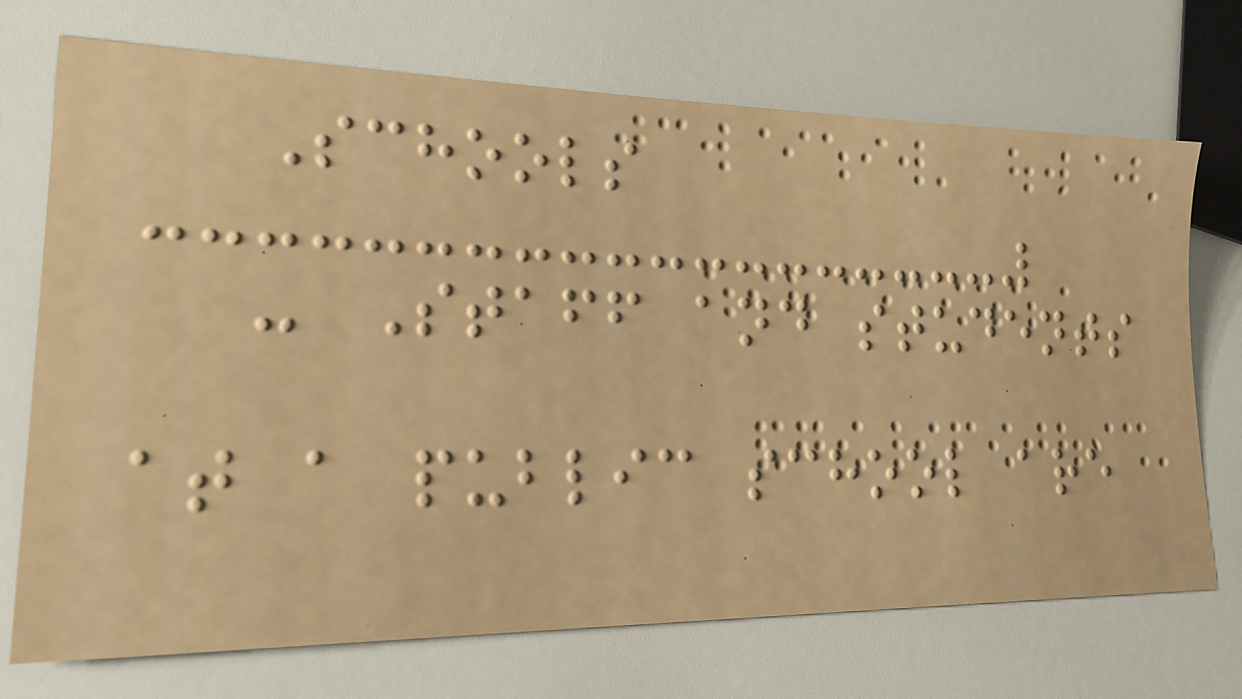Schools
- Staff and students
at a public school are
